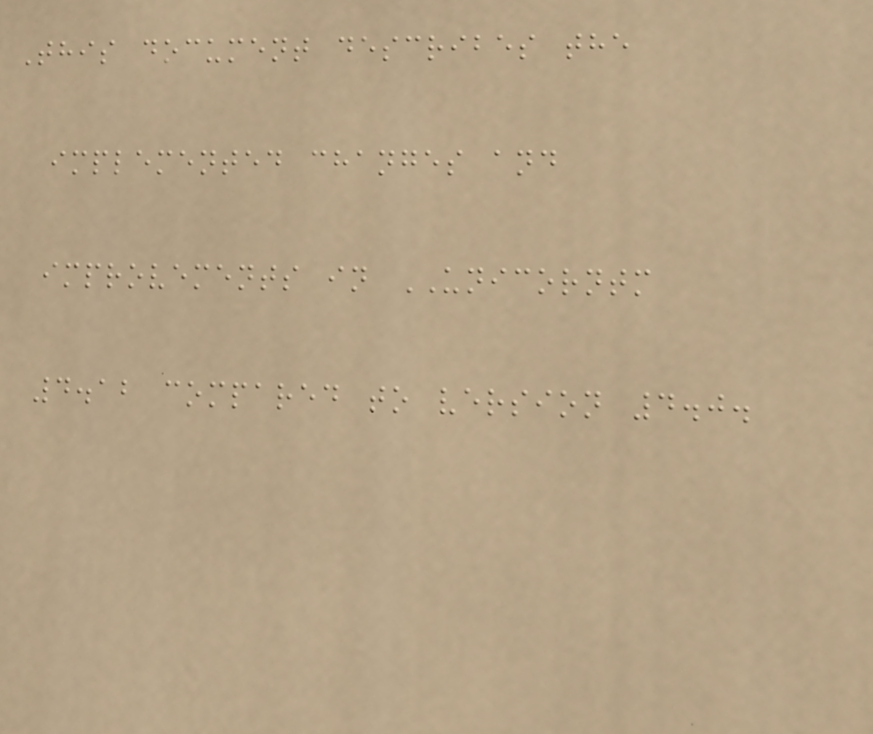This document describes the
implemented changes and
improvements in UNICORNTM
4.12 compared to version 4.0.
